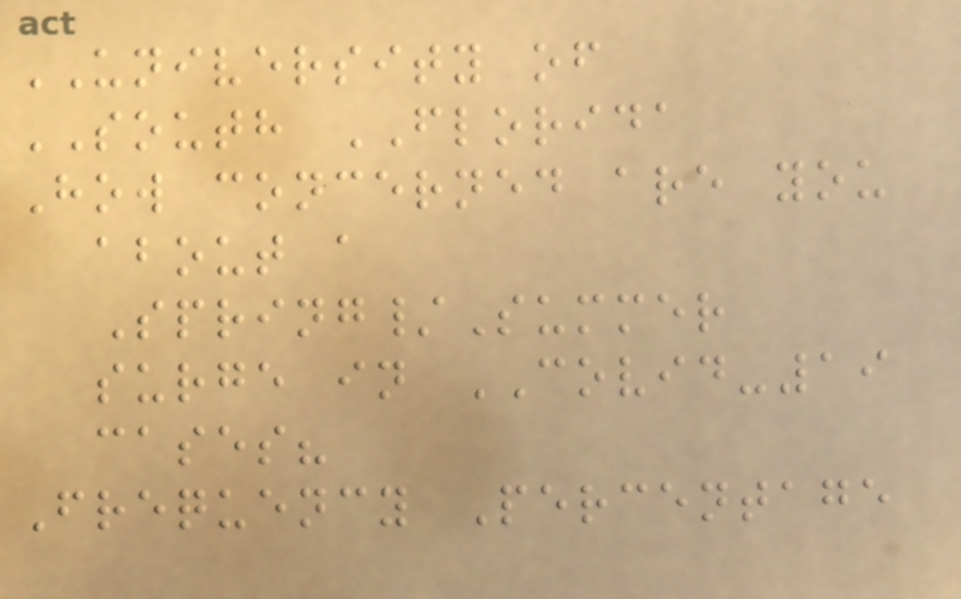UNIVERSITY of
SOUTH FLORIDA
How concerned are you
about a
Spring/Summer
surge in COVID-19
cases?
Frequency Percentage
